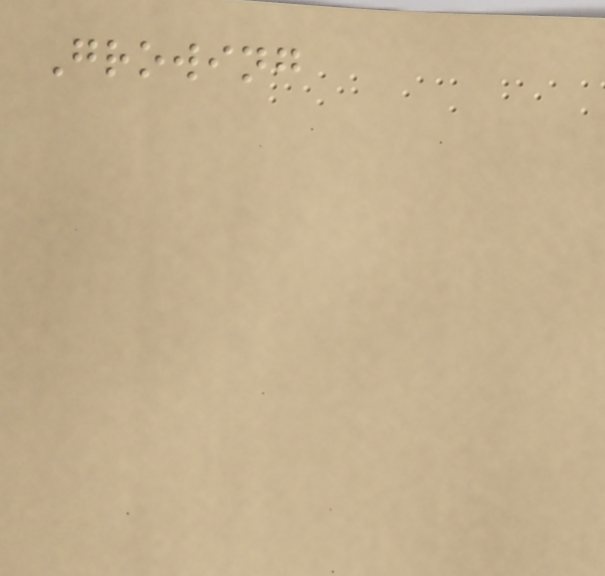Growing
